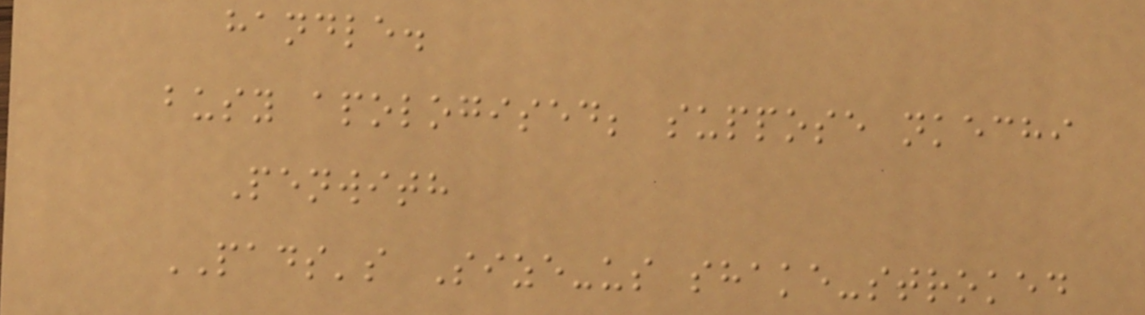handle.
busy apologised; suppose nkechi
Penwith
PADS's Size-us shake-stroked
